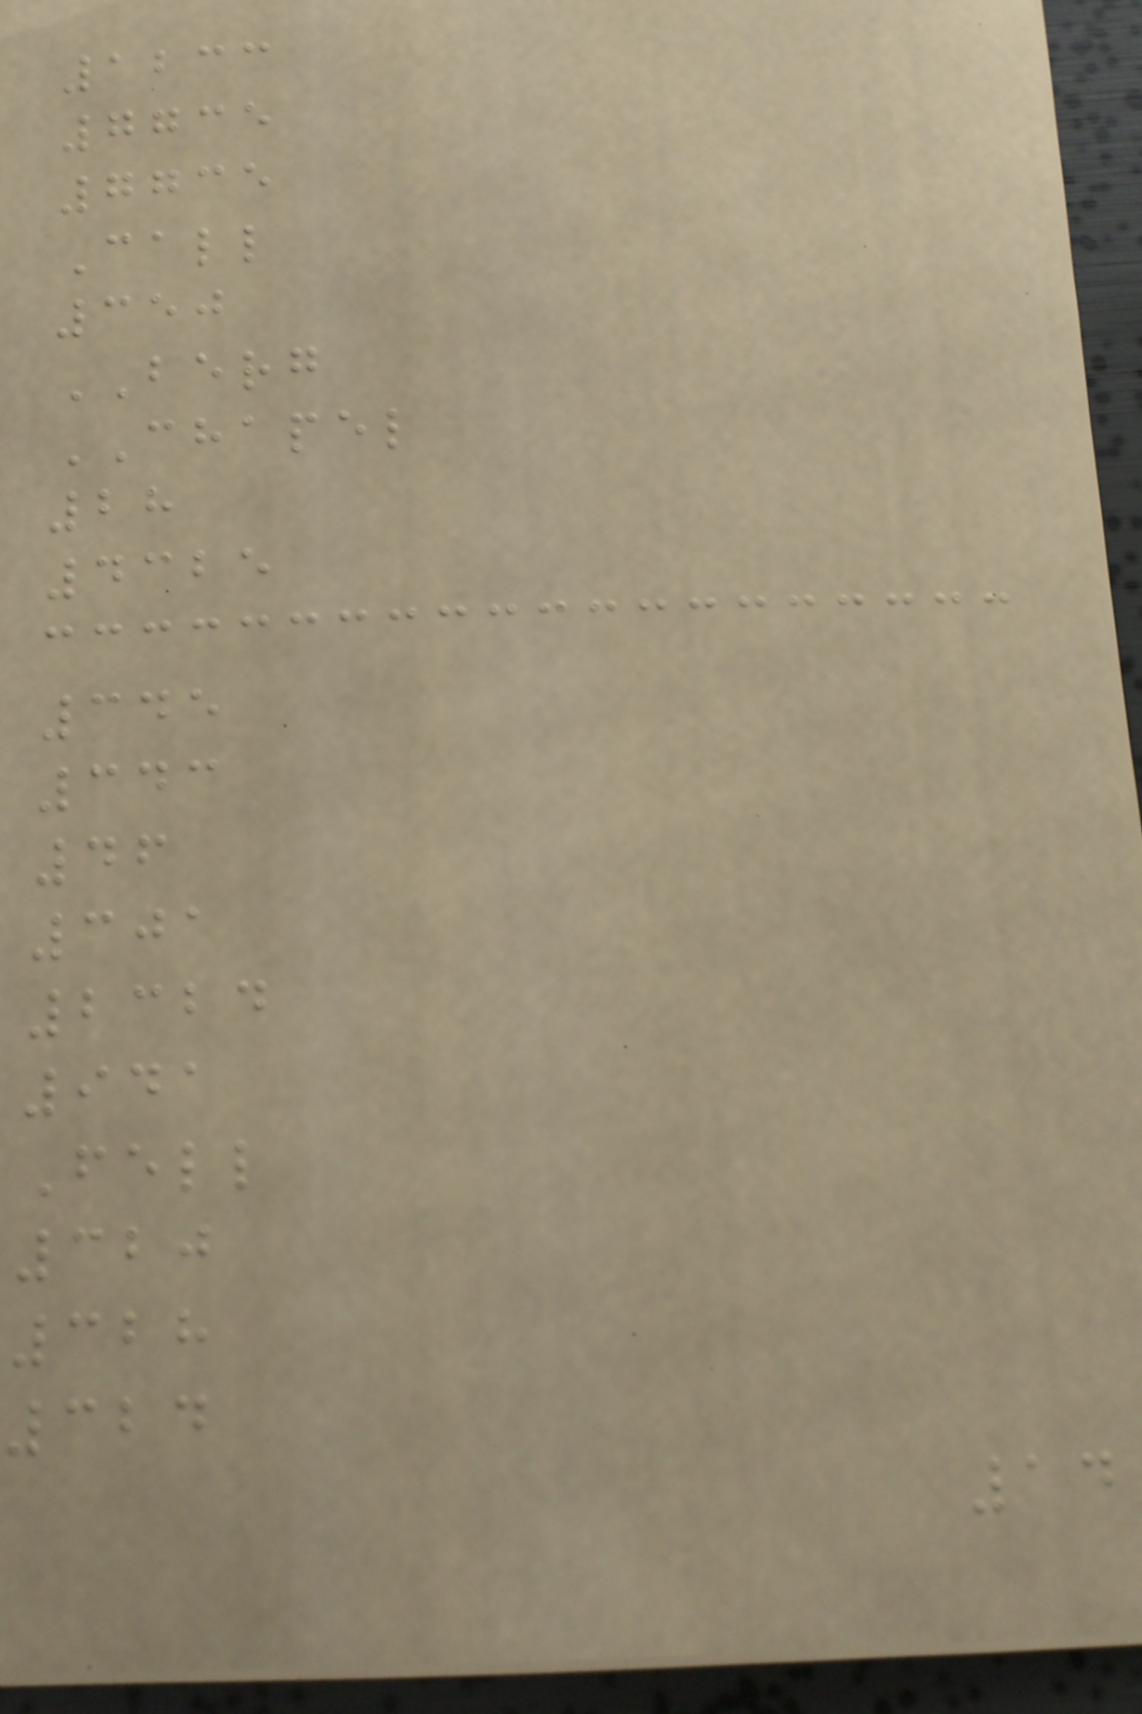1233
7735
7735
Call
350
BERG
CHAPEL
28
4325
345
343
46
301
2324
941
Fell
320
328
324
14
